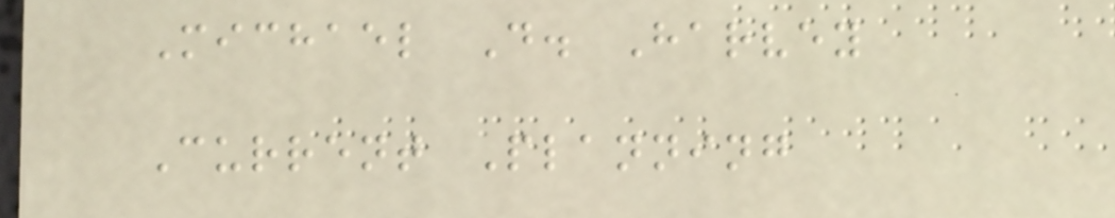Michael D. Harvey
Current Planning
